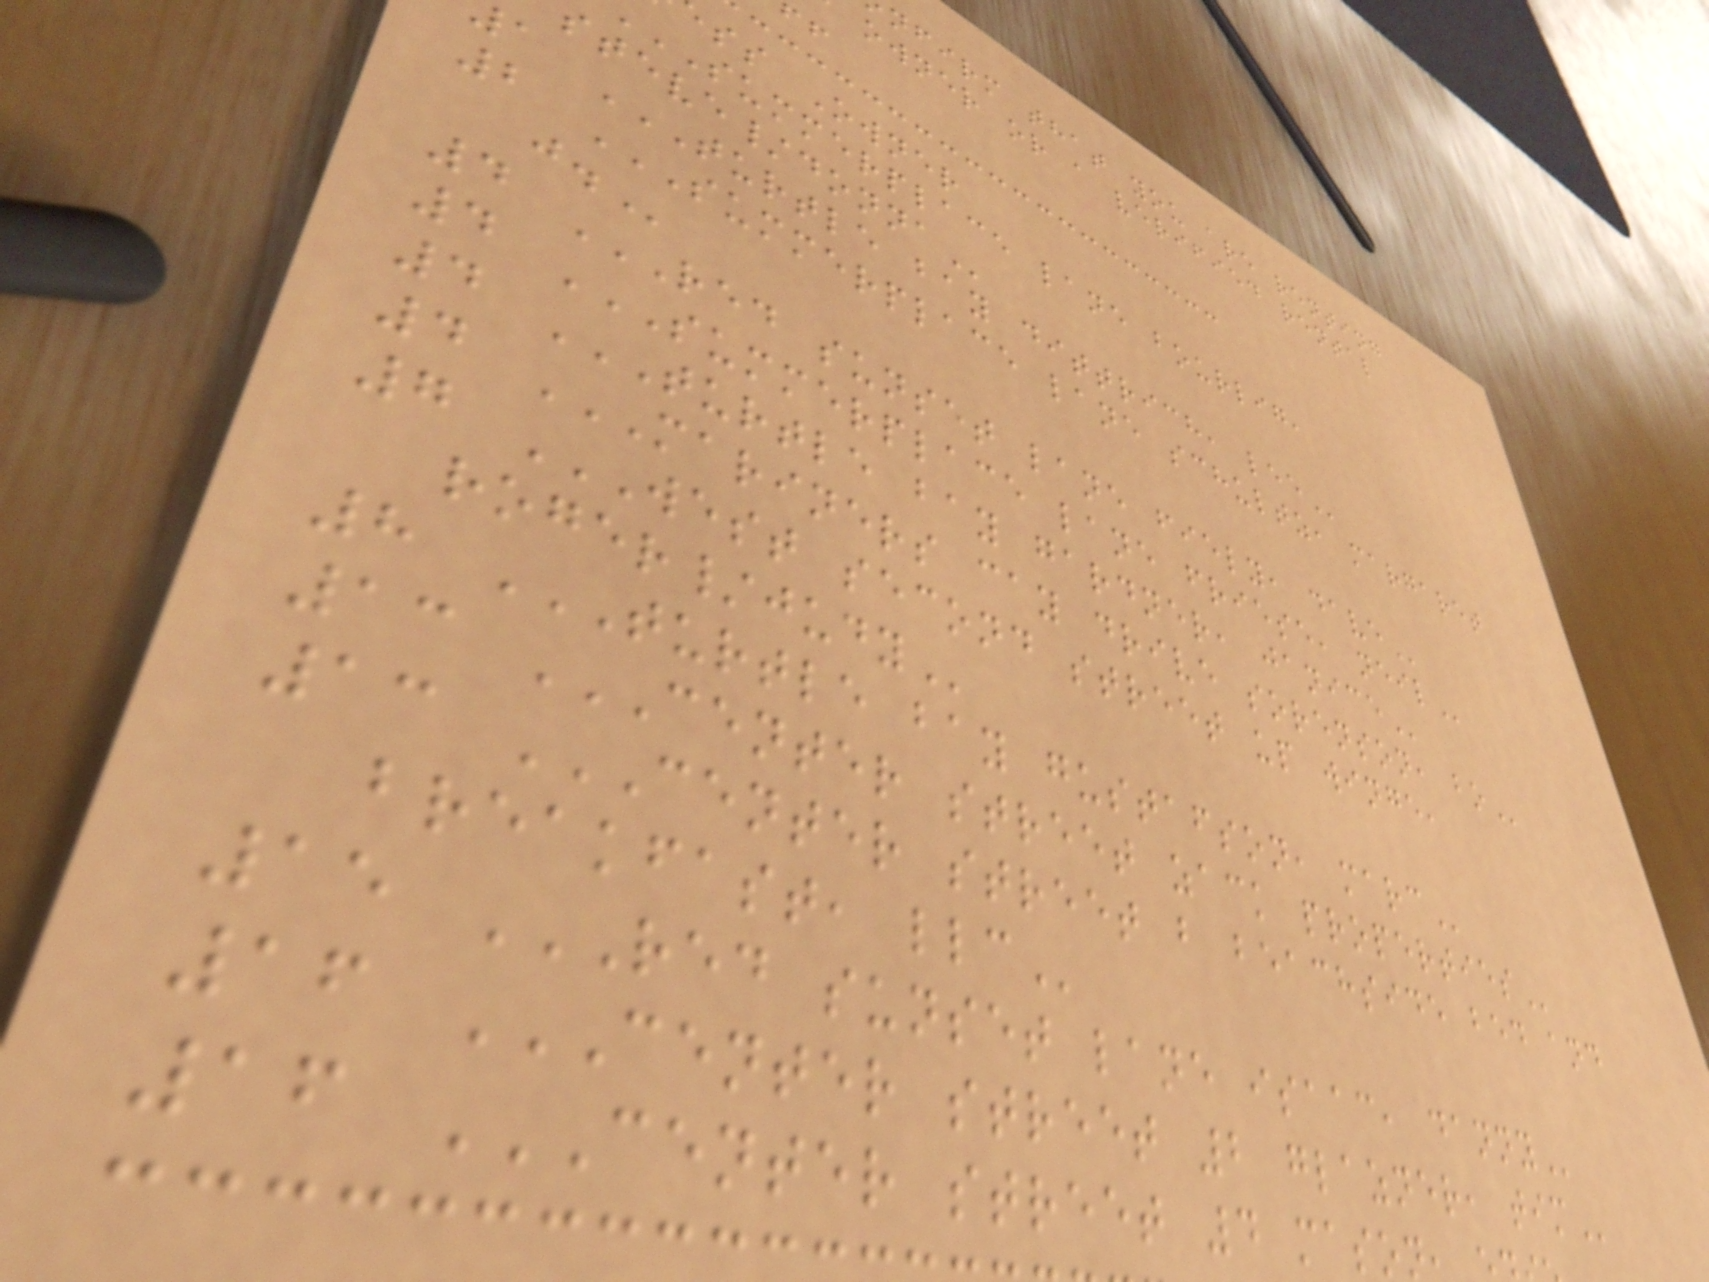nfirm that you are renting
owner or a verified rental
ss Owner
SUMMERPLACE lane bourlig,
a TURTLE BAY DITTRICH, LEE
2 SUMMERPLACE LANE SCHULTZ, MARGARET
4 RED SUNSET LANE FIELY, DAVE
4 SUMMERPLACE LANE FRIESE, NEIL
4 TURTLE BAY GARDNER, JANICE
4 MARINERS CAY DRIVE SORENSON, BO
7 WEST SECOND STREET UP WINGE,
8 TURTLE BAY GUSTAFSON, MARC
13 CENTER STREET ZACK PROPERTIES
13 CENTER STREET B BEACHSIDE BED AND
breakfast,
15 RED SUNSET LANE ISAAC, DANNY
16 CENTER STREET 2 GLAZNER, TIM
